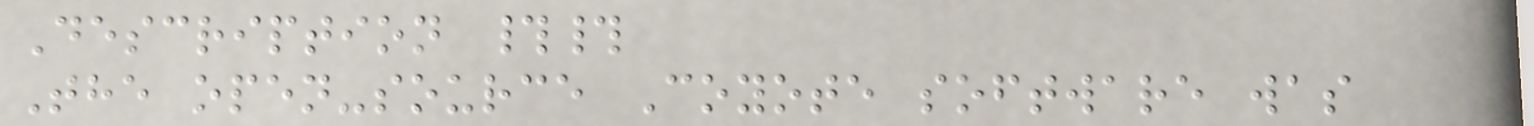Description ##
The open-source Coyote software was
